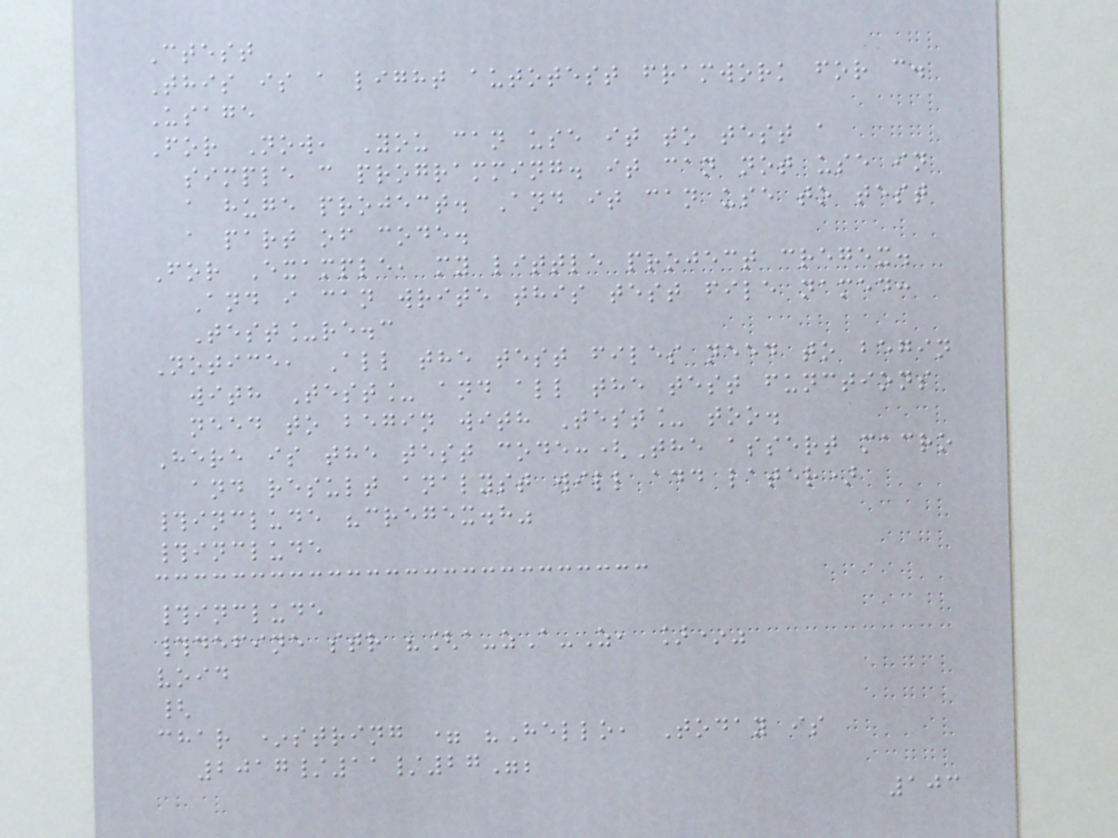Ctest
This is a light autotest framwork for c.
Usage
For Now, You can use it to test a
simple c programming. it can not use in
a huge project. And it can use to test
a part of code.
For Example, my little project cregex.
And i can write this test file named:
Test_re.c
Notice, All the test files need to begin
with Test_ and all the test functions
need to begin with Test_ too.
Here is the test code:(The assert macro
and result analyst will add later)
#include "cregex.h"
#include
#include
#define str "[a-zA-Z, ]*"
void
{
char *string = "Hello, Today is
2017/11/27";
103
